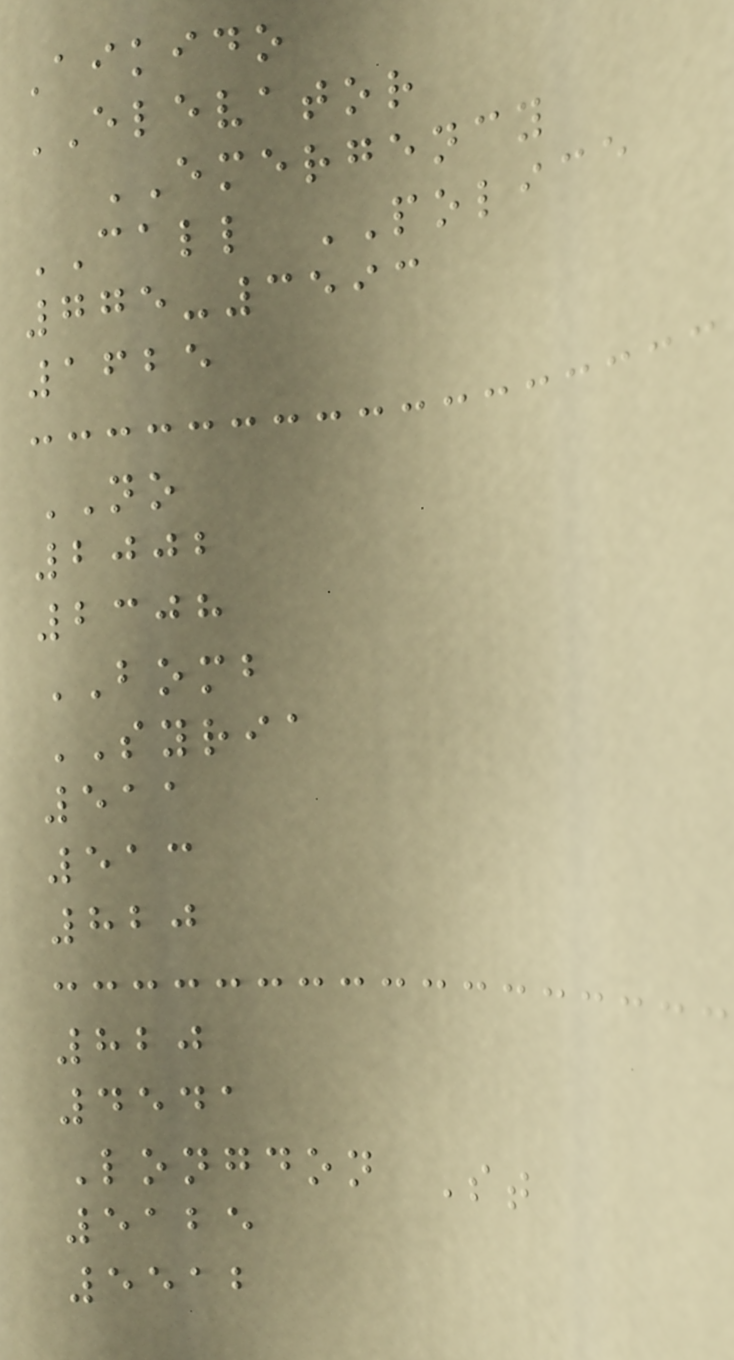Aikido
ELEVATOR
EMERGENCY
CALL POLICE
775-3593
1625
NO
2002
2308
BOMB
SYRIA
511
513
820
820
4541
Longdon St
5125
5512
